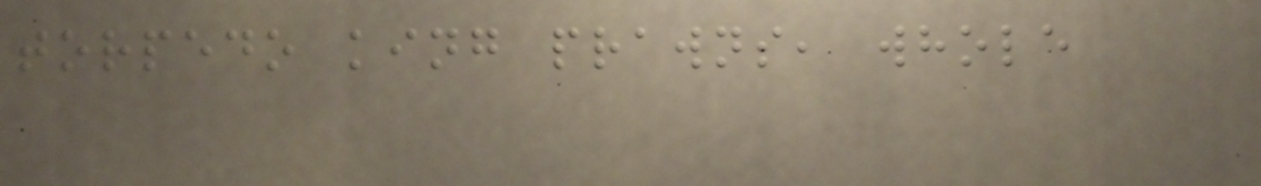torpedo king prawns, whole
